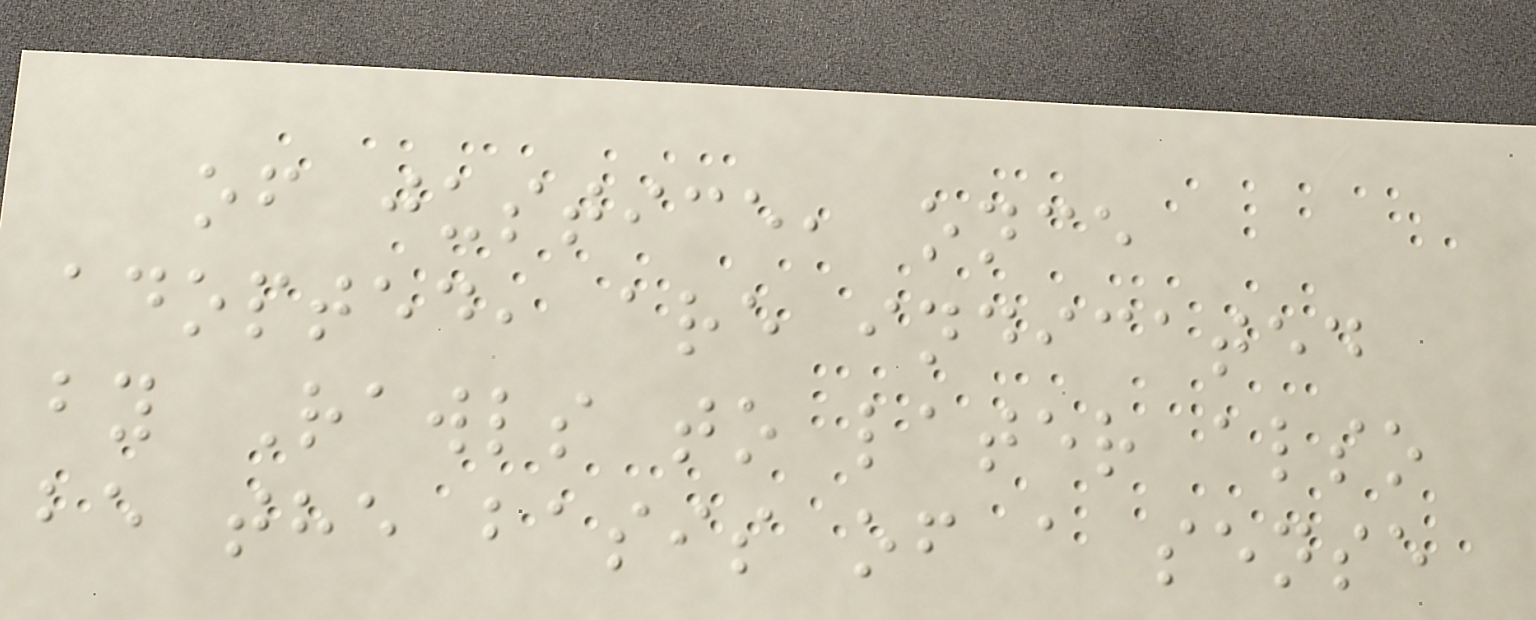of justice, once
adopted, are indicated
by Rawls to later also
be the basis of a sense
